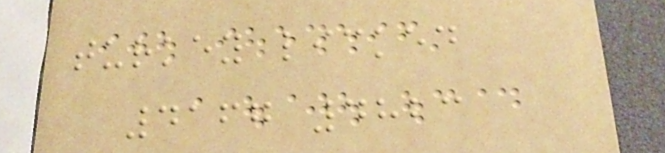turkey licked
4167 4823
